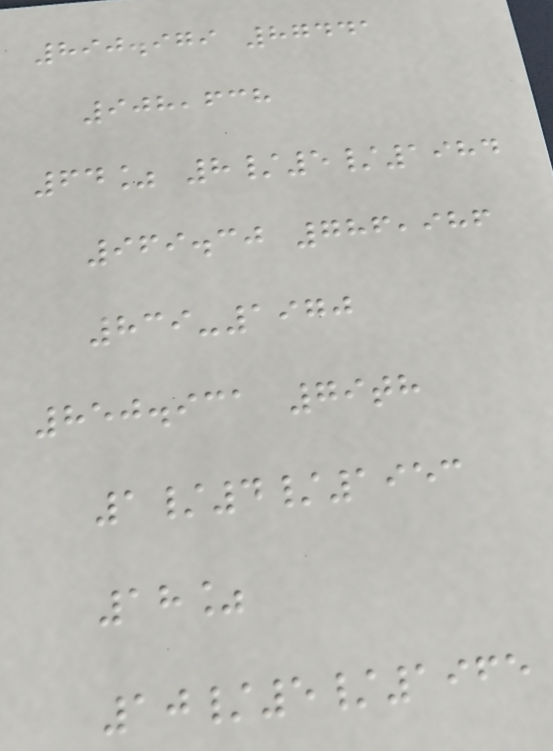890.979 87441
908,638
64% 8/5/1984
969.30 786,986
839-1970
850.931 79th
1/4/1953
18%
10/5/1965
